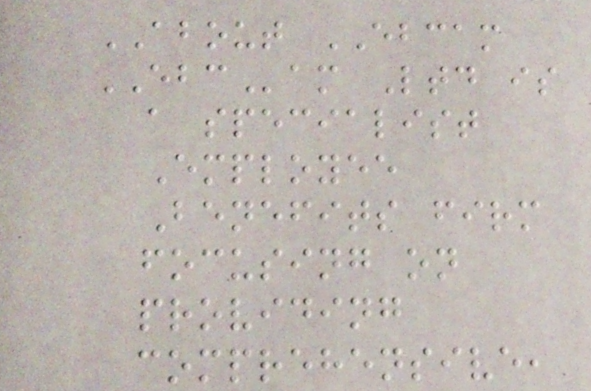ABOUT EBCAM
EBCam Ltd is
a specialist
Employee
Benefits firm
focusing on
providing
comprehensive,
